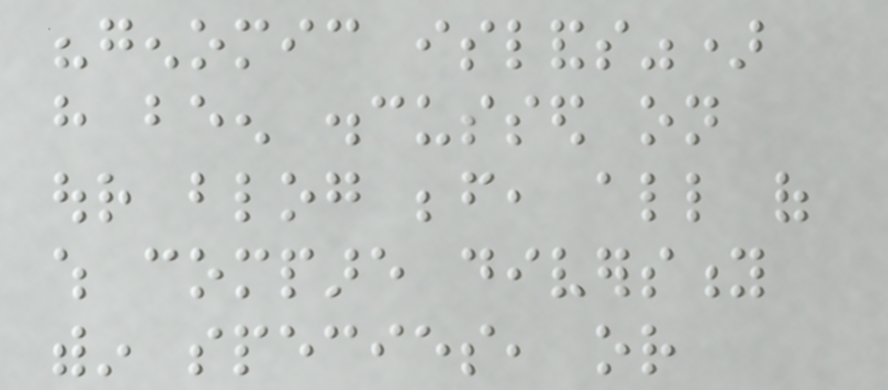"genomic islands")
have been discussed on
our blog before, all of
which compare diversity
within species, or
